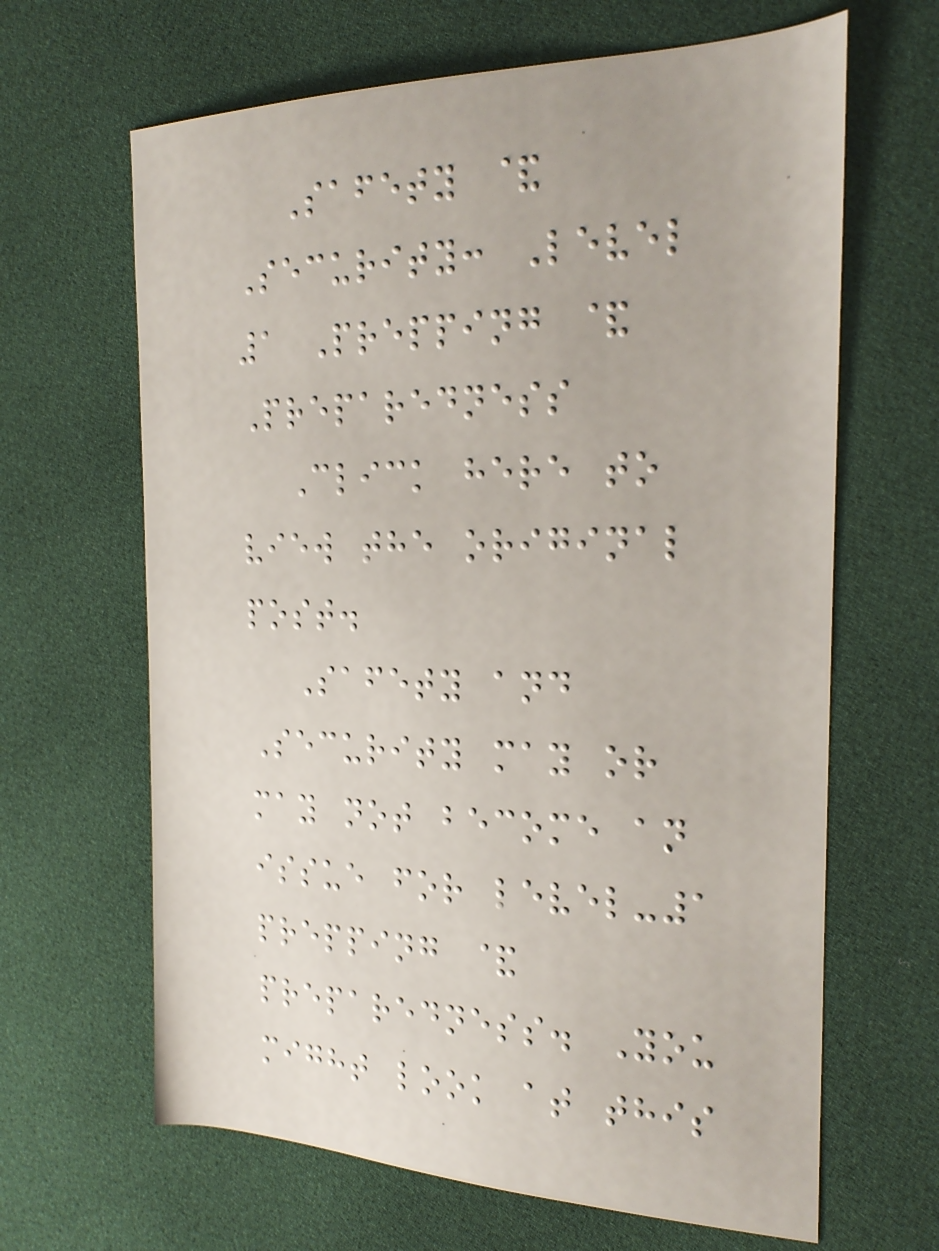Safety &
Security: Level
1 Prepping &
Preparedness
Click here to
view the original
post.
Safety and
Security may or
may not become an
issue for level-1
prepping &
preparedness. You
might look at this
